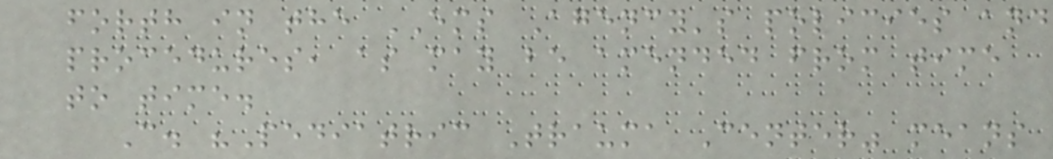forth in the EMS Agency's policies and
procedures, as may be amended from time
to time.
C. "Pediatric Trauma Center" means
